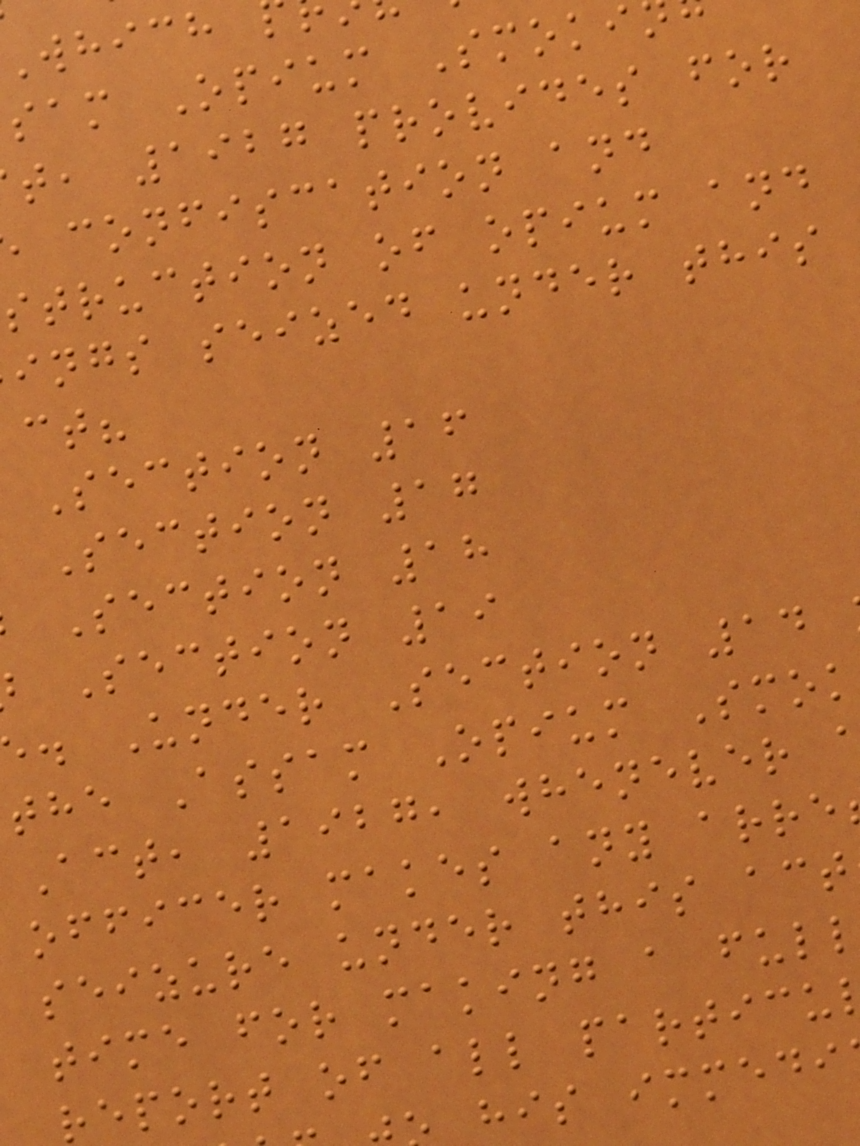sam Opium Smoki
t, 1927 provides for
confiscation and
struction of opium and
ings seized under this
Section 16
Section 17
Section 18
Section 19
. Under Section 14
the Assam Opium Smok
Act, 1927, whenever
officer makes any arre
seizure under this act
time for making a full
report of all particu
his immedi
